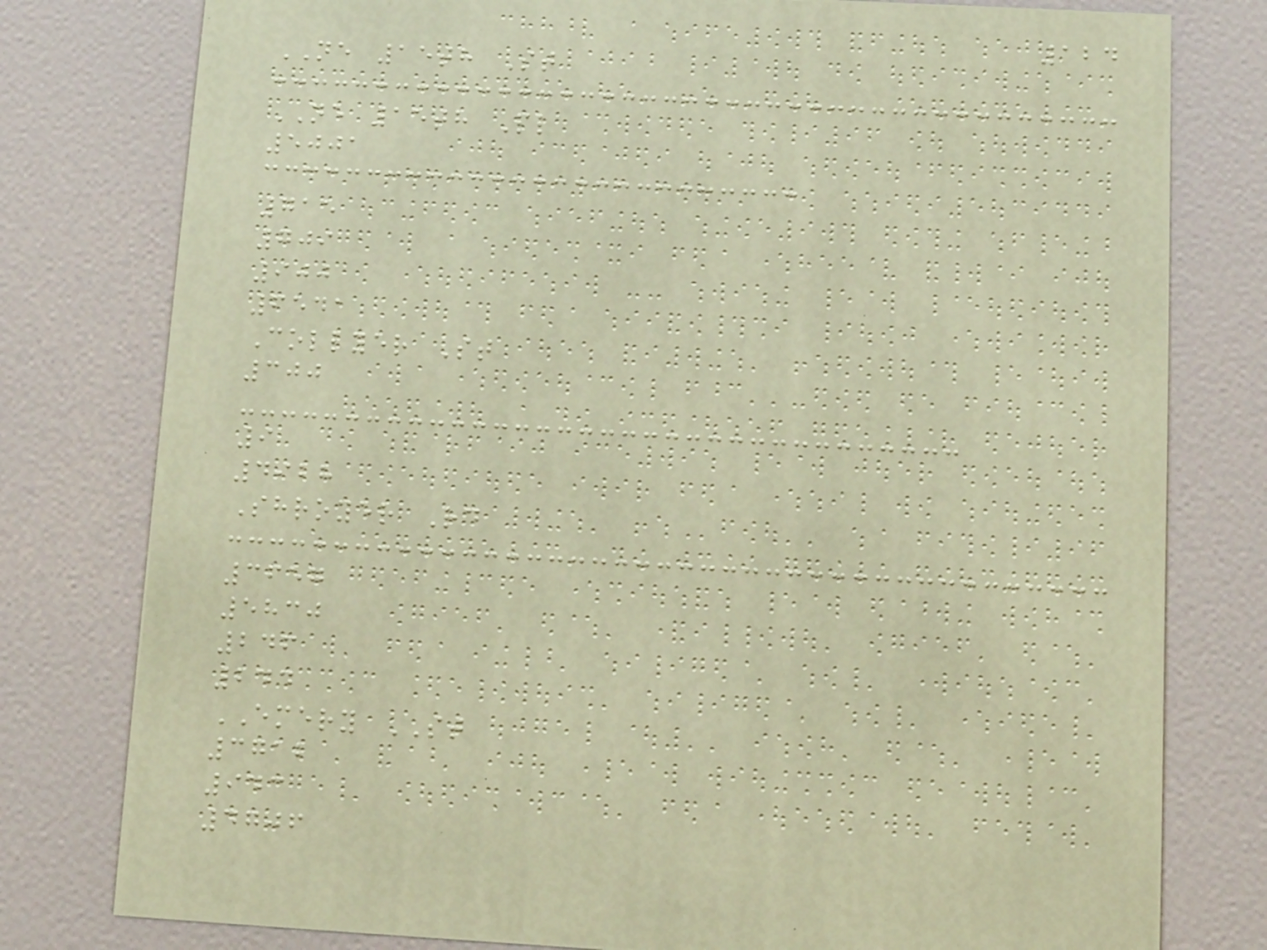124
NE 15th St
NE 15th Pl
5001
715
709
900
6541
Collyer St
300
9
4928
Shroyer Rd
3657
5830
246
244
EMERY ST
3712
943
4706
